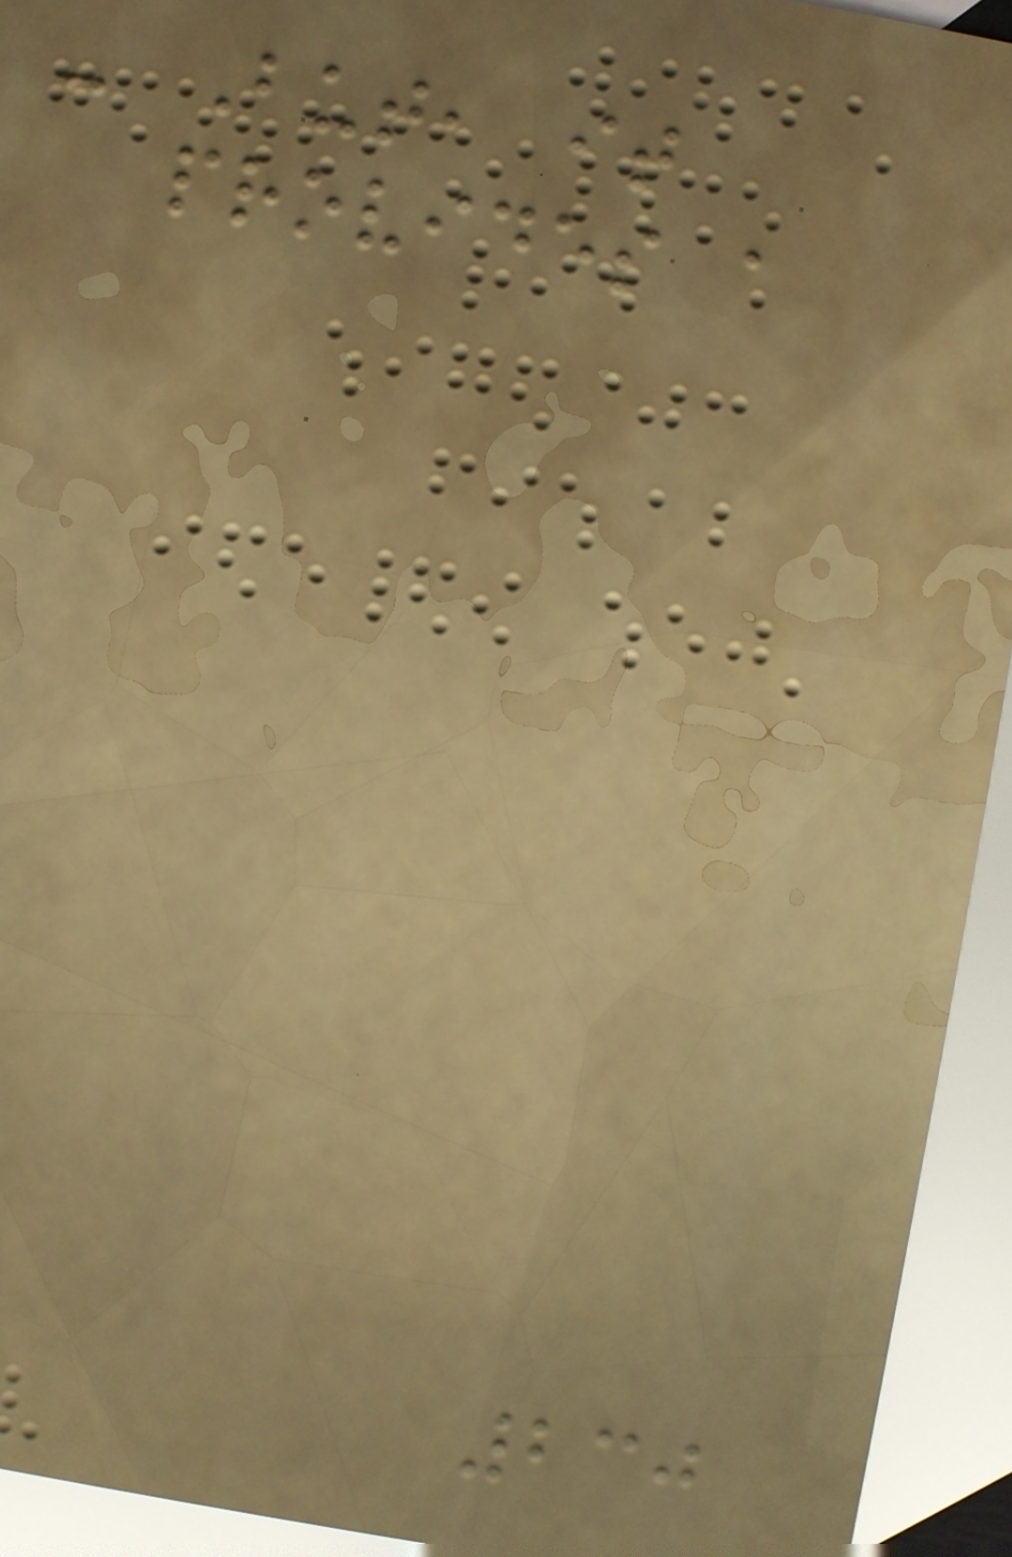- But, it
provides a
230
